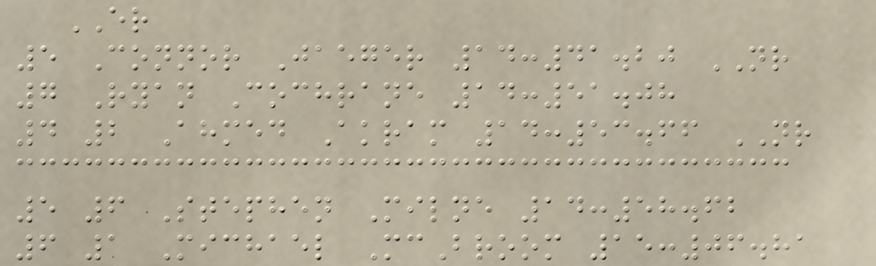ER
5 Connor Jaeger 14:41.20 NR
7 Ryan Cochrane 14:51.08
4 2 Ahmed Akram 14:53.66 NR
5 6 Stephen Milne 14:58.62
6 1 Michael McBroom 15:06.81
